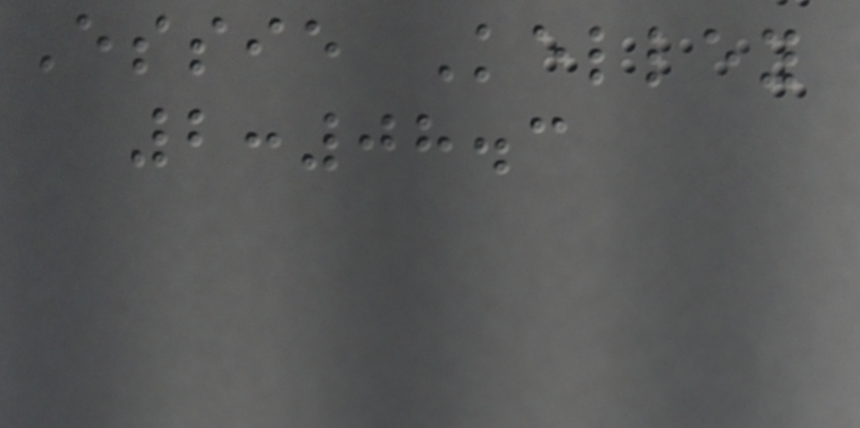Essie Kelley
2:08.3
